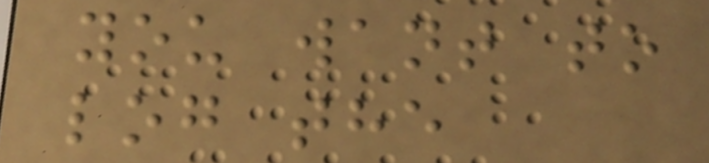you want to
log the
